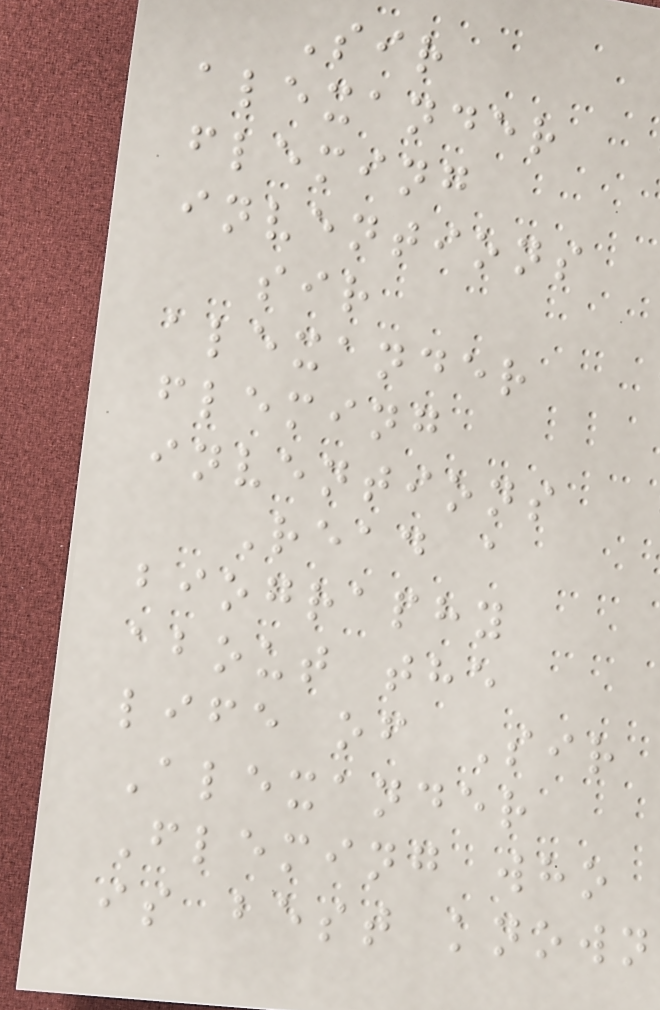Sir
alexander
fleming
inventions
sir
alexander
fleming
inventions
Read a
biography
about the
life of Sir
Alexander
Fleming who
is best known
